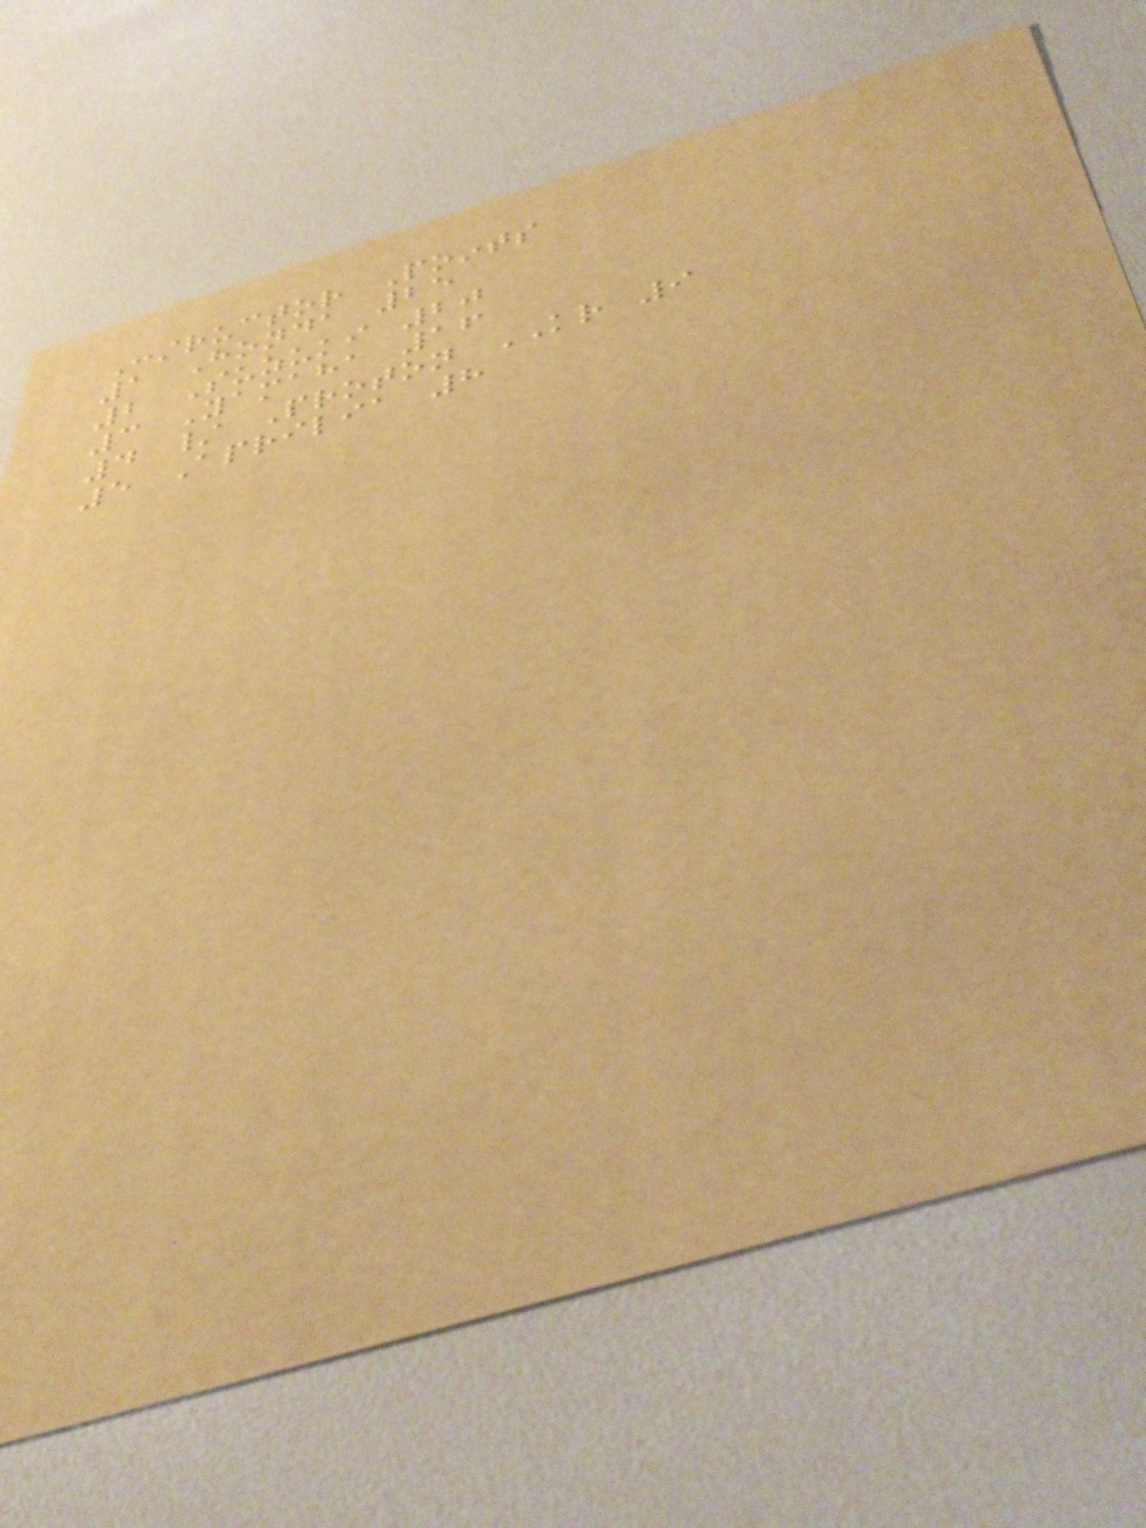Constructor Points
1 Honda 25
2 Suzuki 20
3 Yamaha 16
4 / Proton KR 9
5 Aprilia 8
